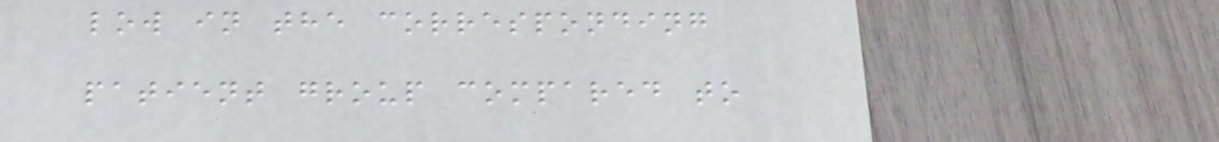low in the corresponding
patient group compared to
